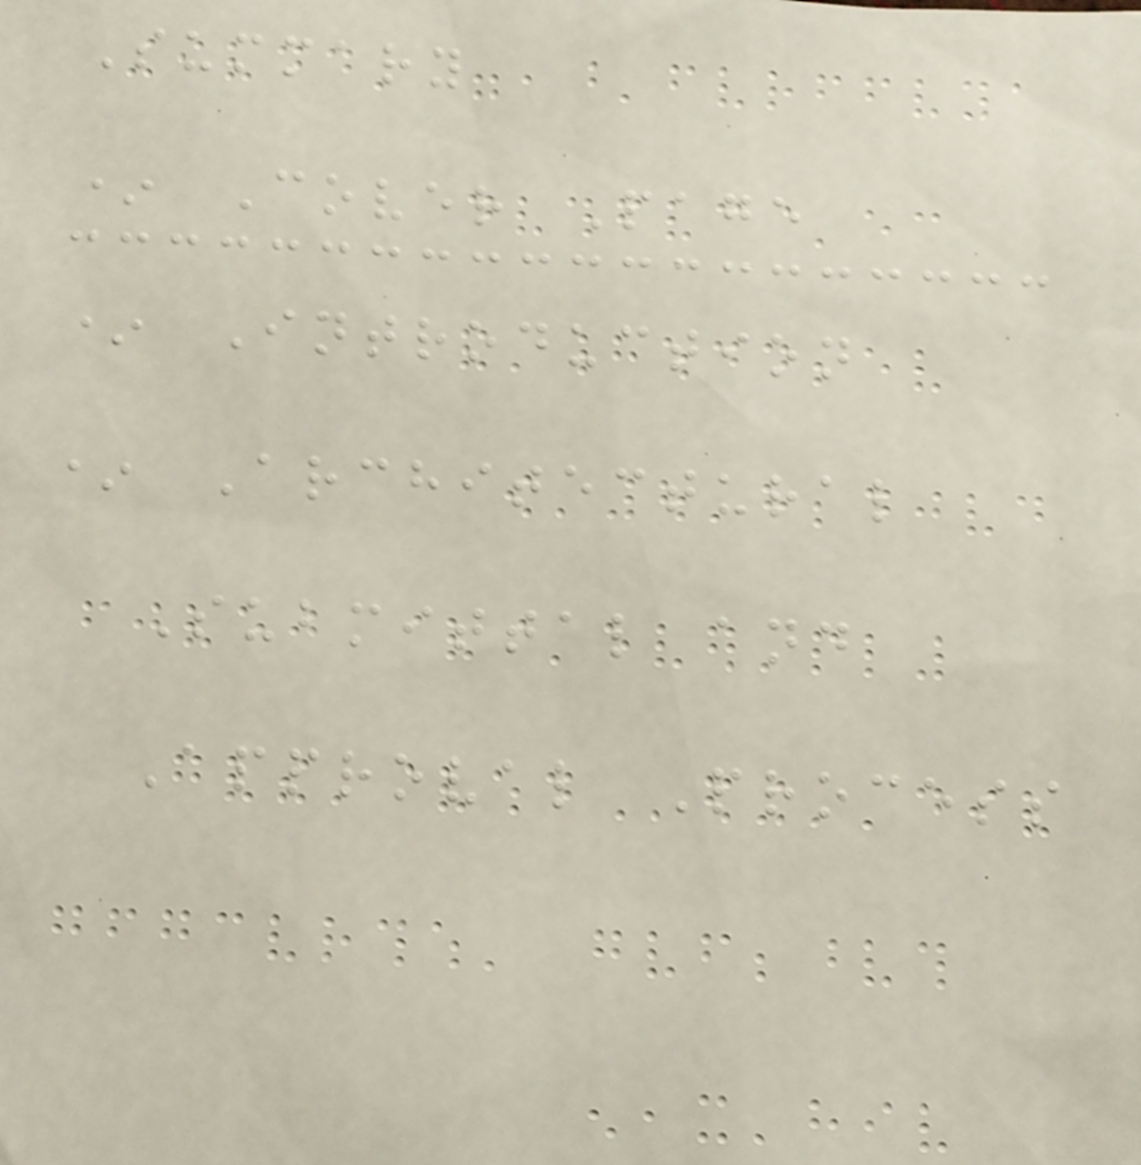Summary
* Cover Page
* Introduction
* Architectural
Submittal and
Approval Process
